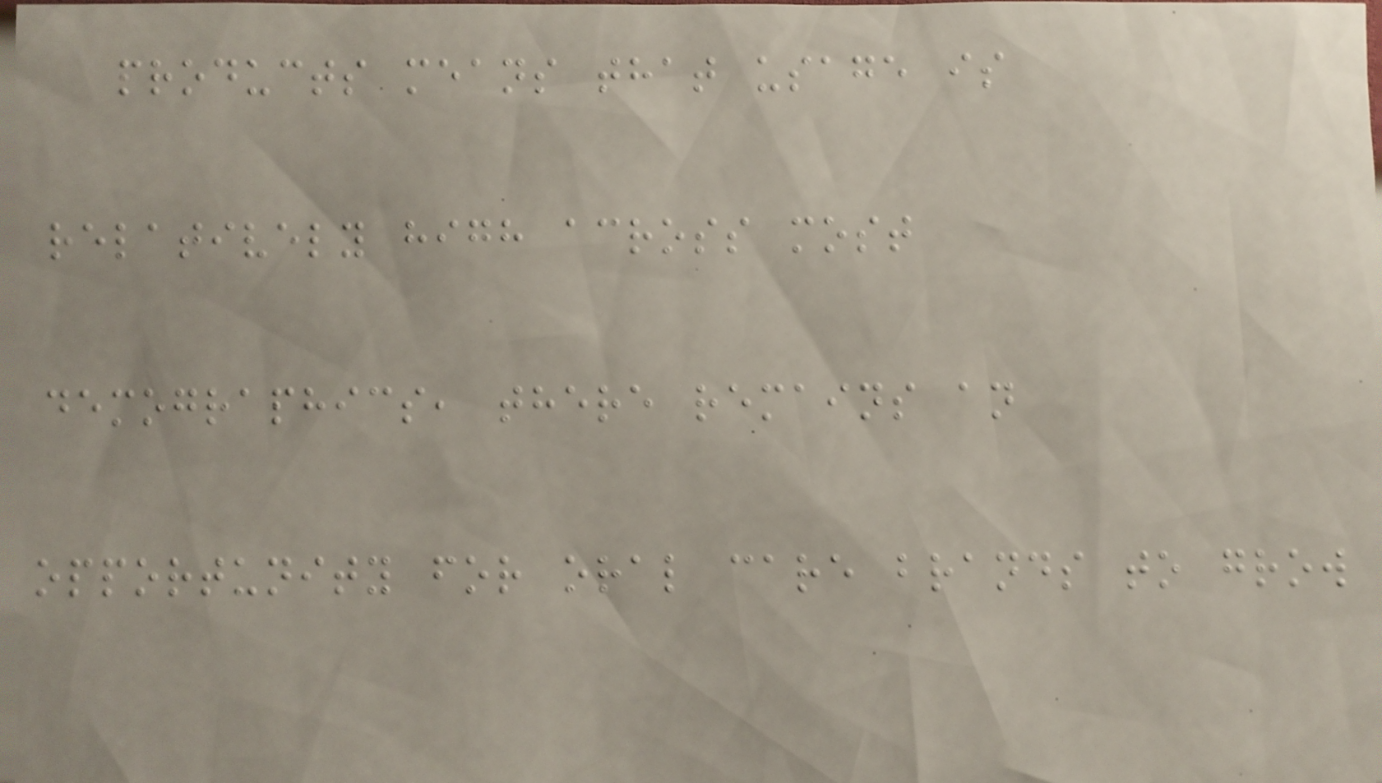products means that usage is
relatively high across most
demographics, there remains an
opportunity for oral care brands to grow
